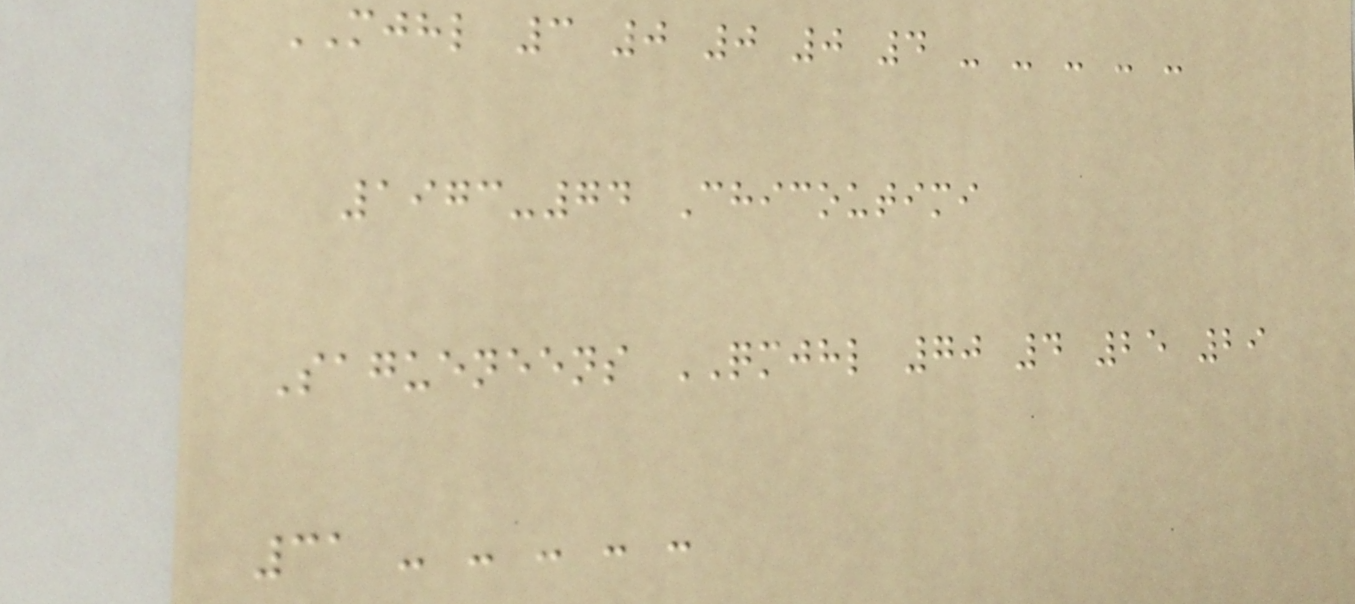MJHL 3 0 0 0 4 - - - - -
1973-74 Chicoutimi
Sagueneens QMJHL 70 4 25 29
31 - - - - -
